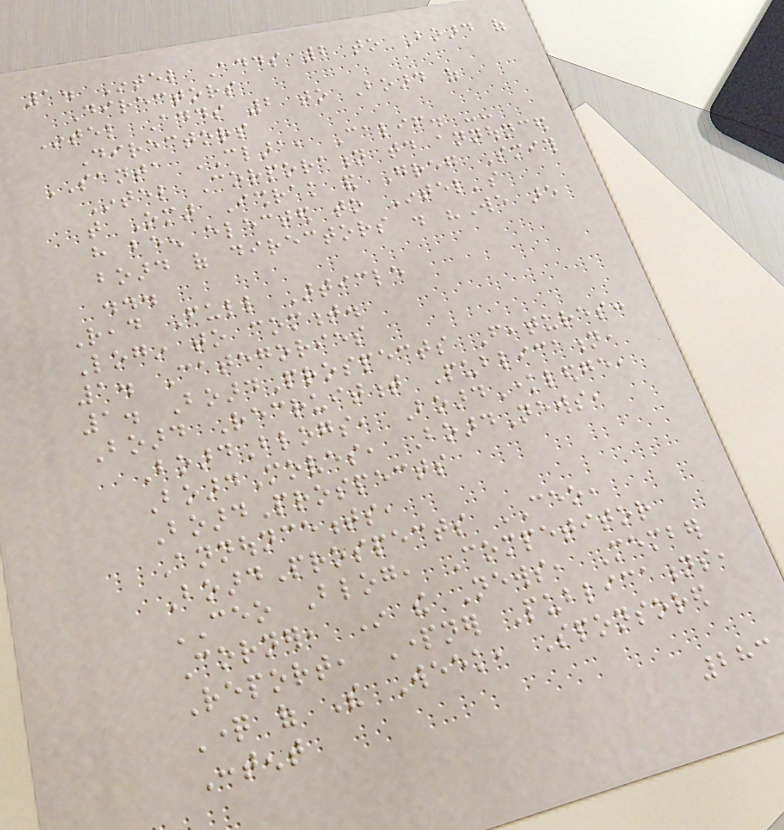1. Intel Adds 2 to Board of
Directors
Intel Adds 2 to Board of
Directors
SANTA CLARA, Calif. --
Intel Corporation today announced
that Omar Ishrak and Greg Smith
have been elected to Intel's
board of directors . "We are
...
Read Full Article
Login to comment.
1. Categories
1. BoardProspects Features:
Board Recruitment Publication,
BoardBlogs, BoardKnowledge,
BoardMoves, BoardNews,
BoardProspects
Announcements,
BoardProspects CEO,
CEO Blog, Competitor
Corner, In the News, Member
Report, Partner Publications,
Question of The Week, Sponsored
Content
283
